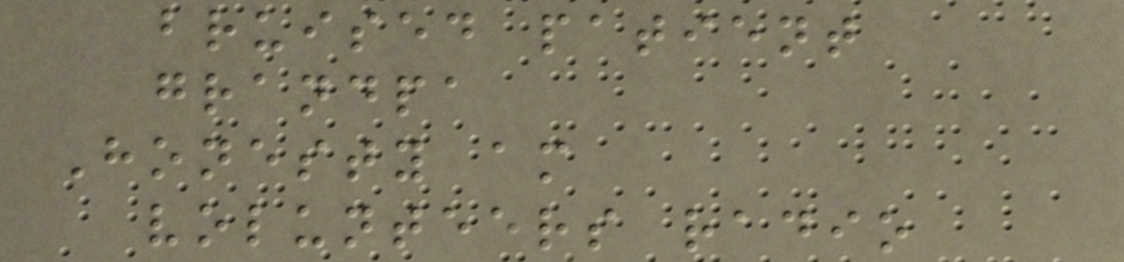bruised patient
grandpa
Honesty am
volunteers radio
